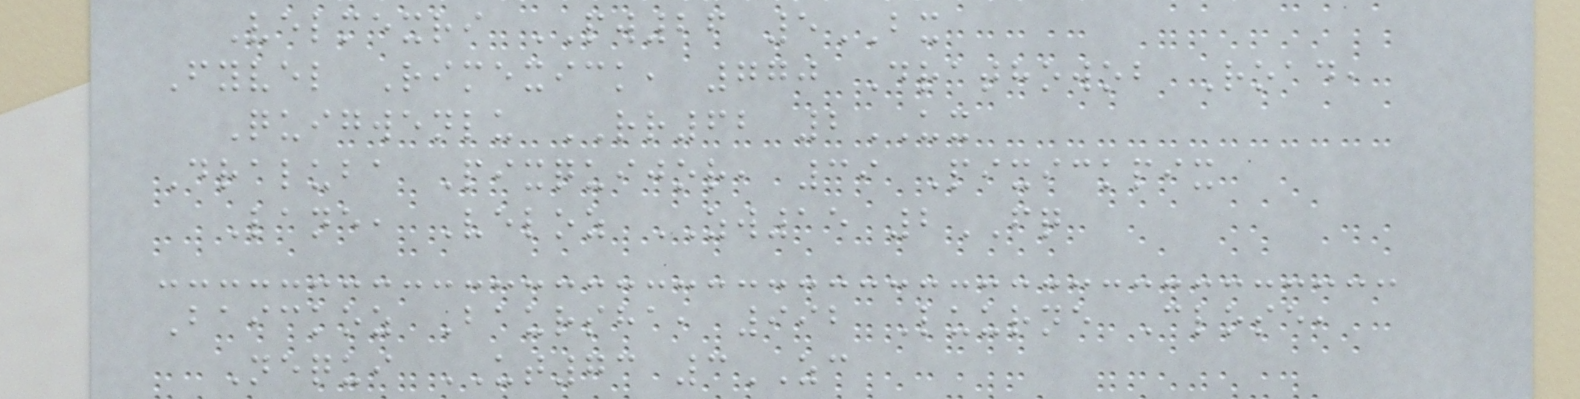Velmexri PW26 5BX
Fyvel Rimexick, 770 Drathowob Road,
Quigwenlu RR62 2UX
Draluba Pixquijor, 39 Pixickpix
Lane, Veloz ZW15 2FQ
Baickoz Baursha, 992 Luurne Close,
Nequi UT73 3ZC
